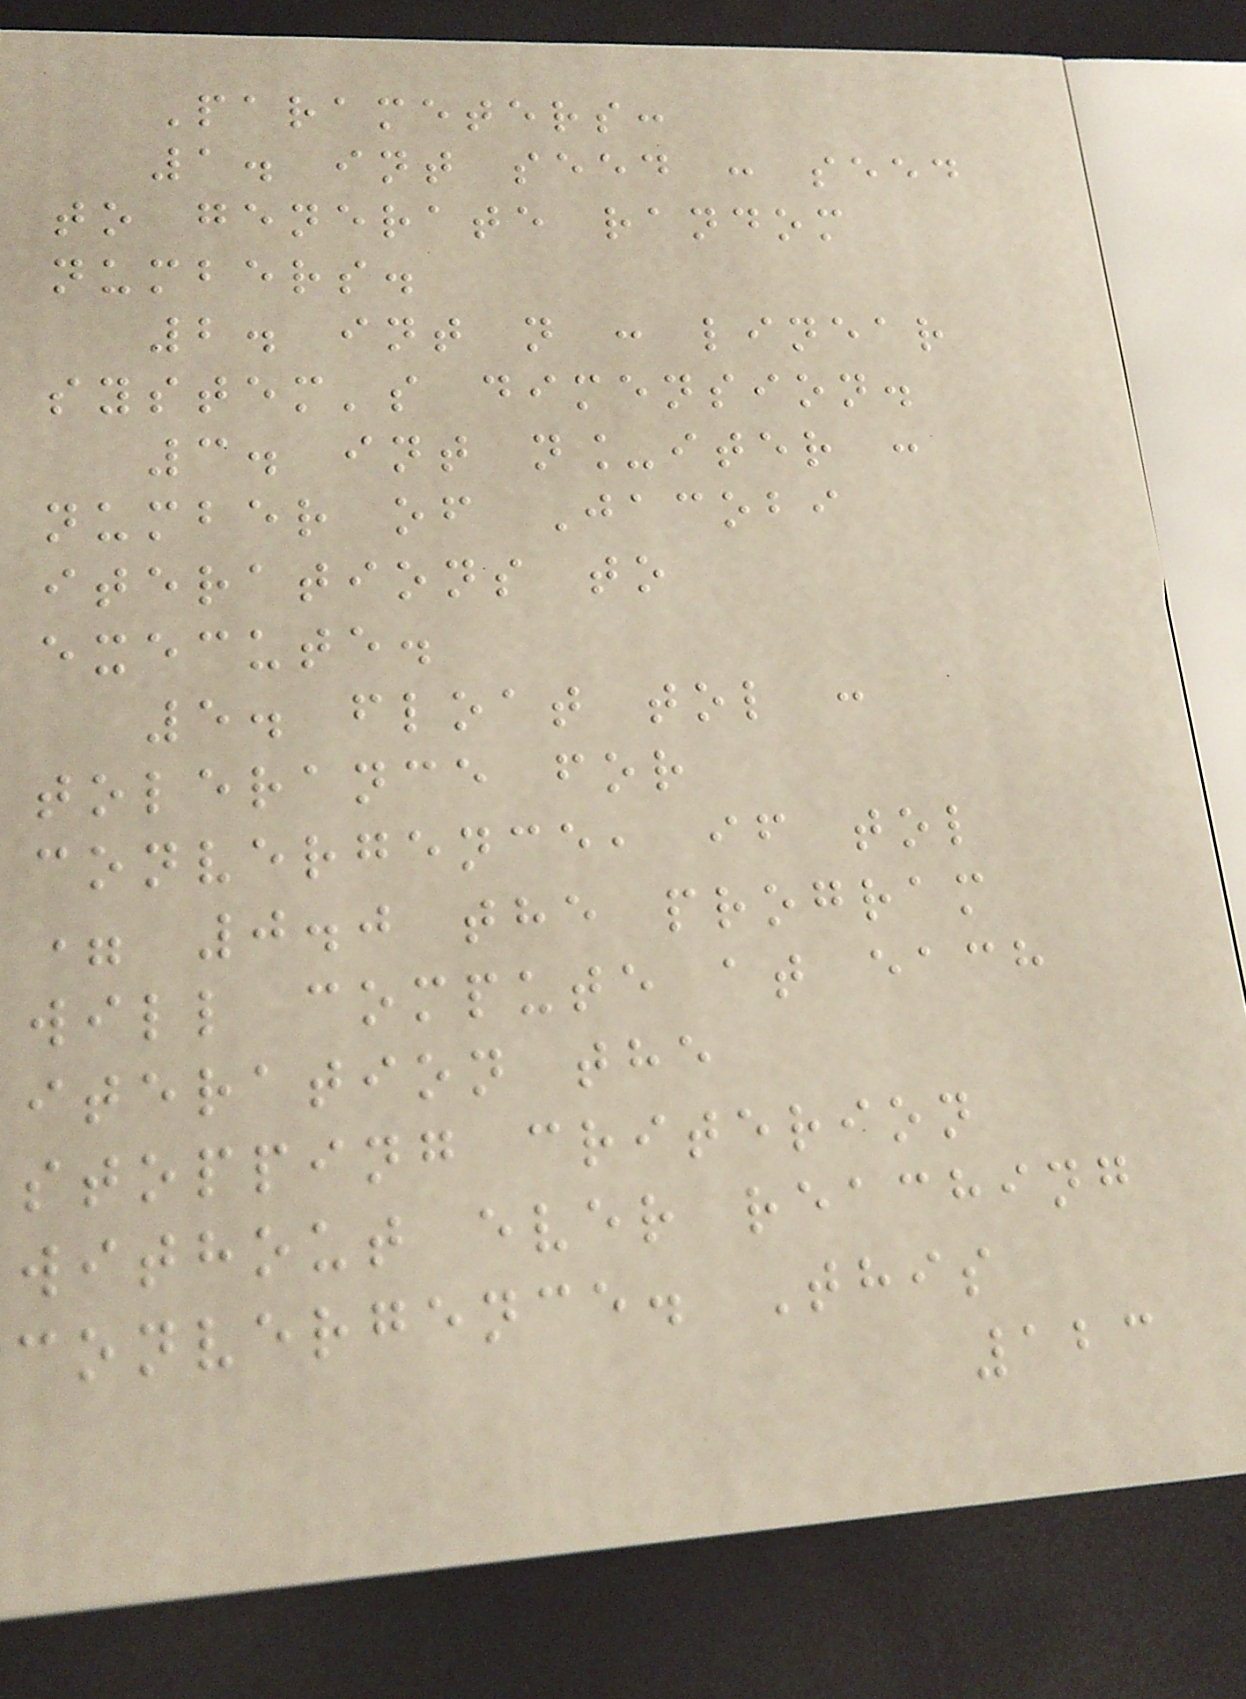Parameters:
1. int seed : seed
to generate random
numbers.
2. int n : linear
system's dimension.
3. int n_iter :
number of Jacobi
iterations to
execute.
5. float tol :
tolerance for
convergence, if tol
= 0.0 the program
will compute at each
iteration the
stopping criterion
without ever reaching
convergence. This
123
